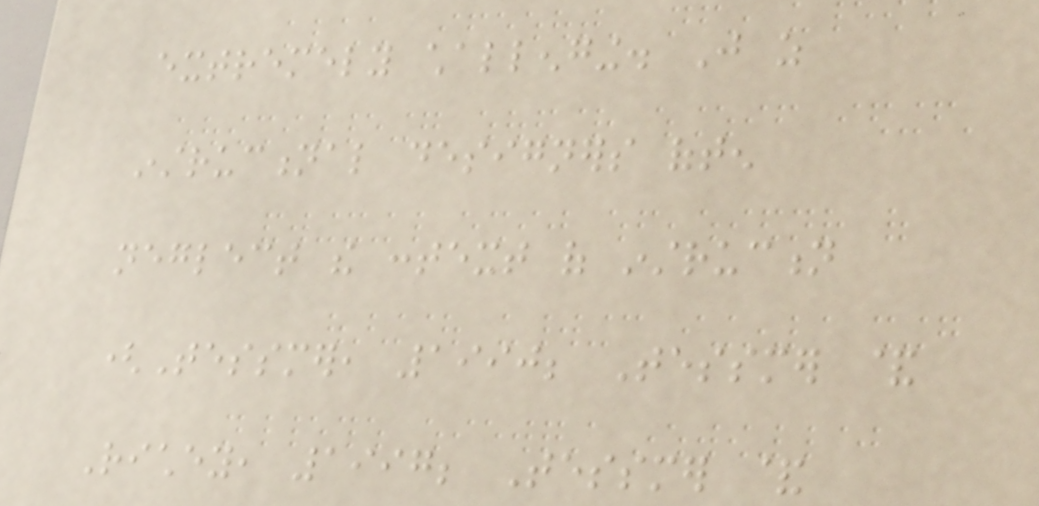extremely challenging. Just as
instructional designers often
neglect the context of instruction
(Tessmer, 1990; Tessmer &
Richey, 1997; Tessmer &
